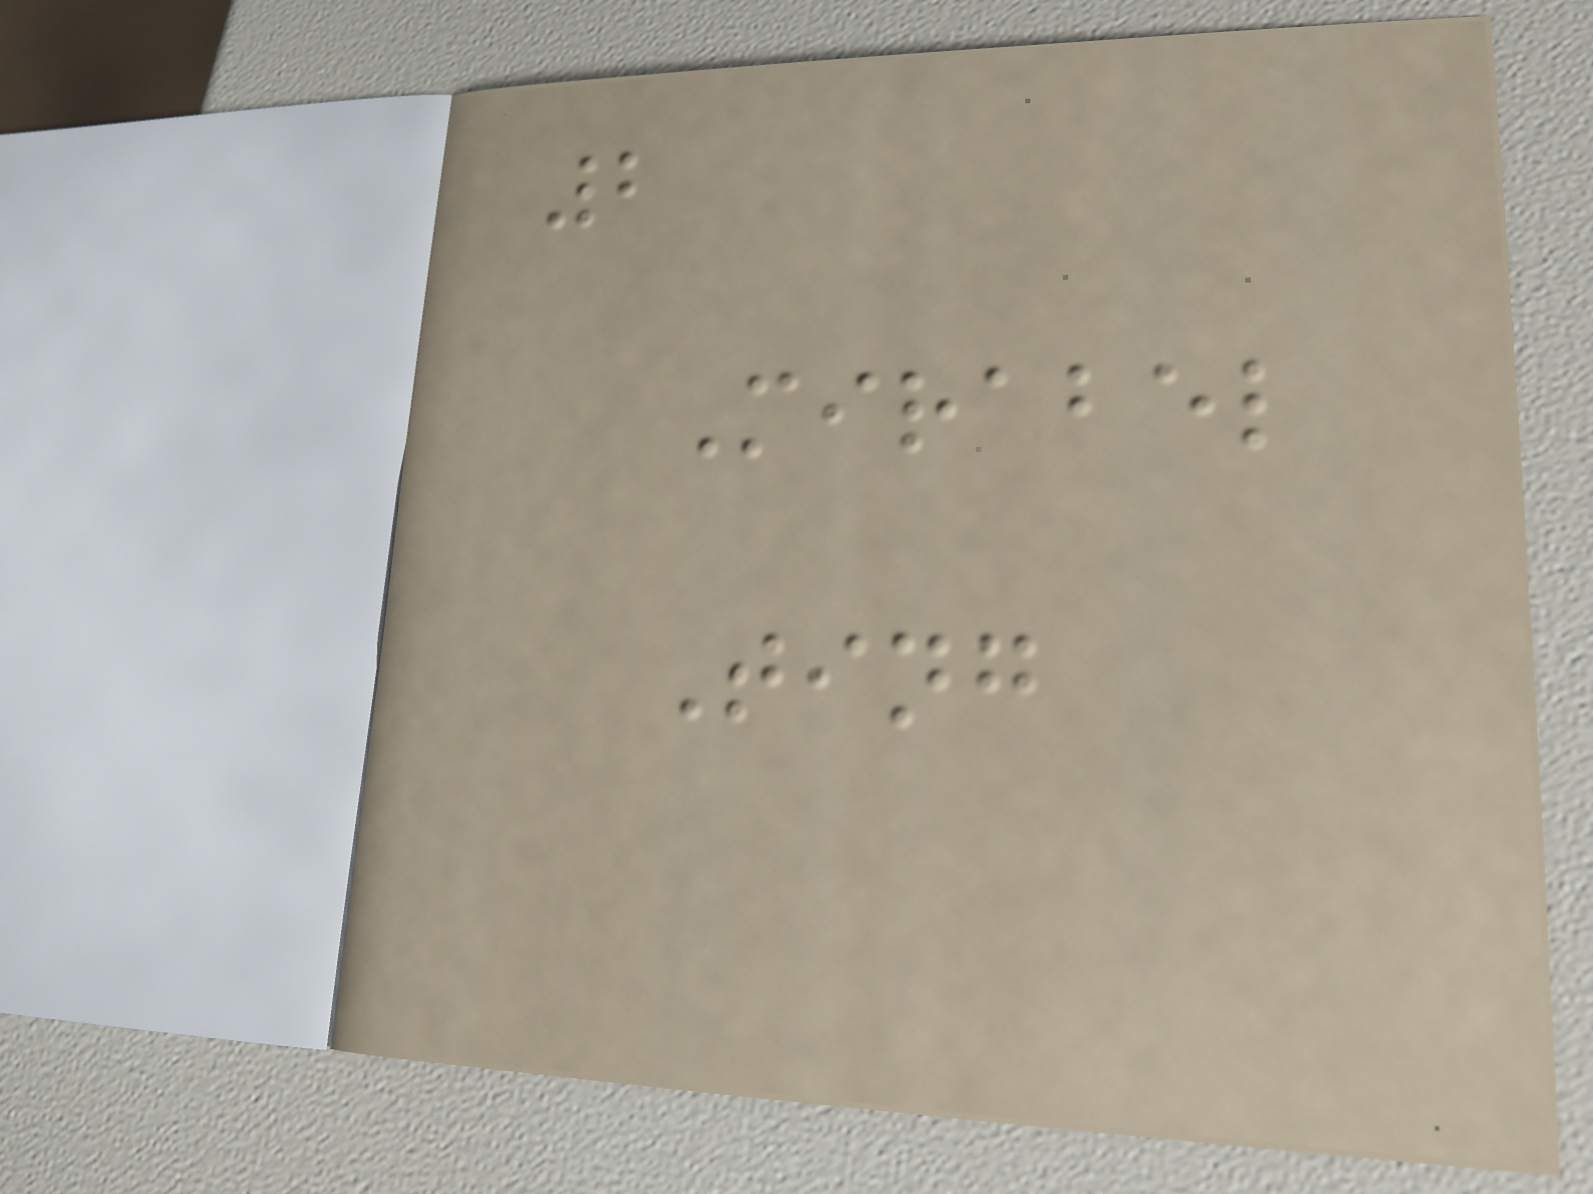2
Mirabel
Ting
